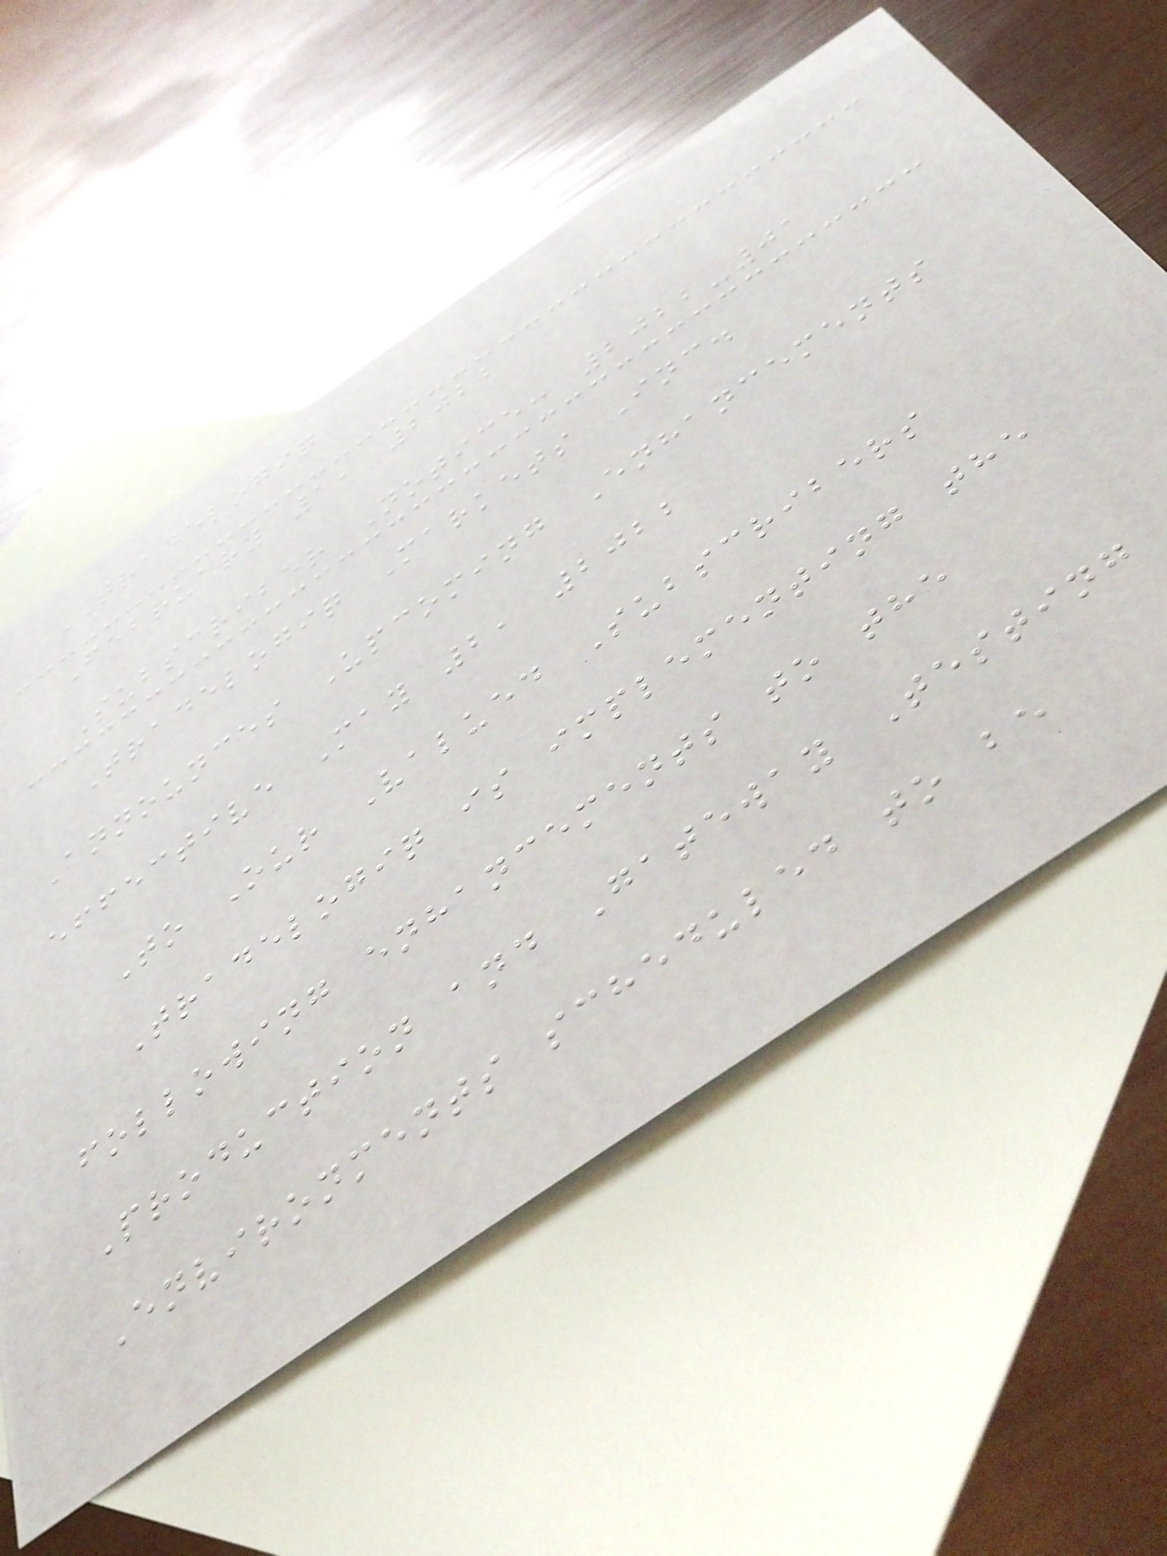TRADELOGIQ
February 1, 2022
Subscriber Notice: 2022-01
Tradelogiq Markets Inc.
Announces Upcoming Enhancements
effective May 2, 2022
To Our Valued Subscribers
Tradelogiq is implementing the
following enhancements to the
Production and Gateway Testing
Environments scheduled to be
